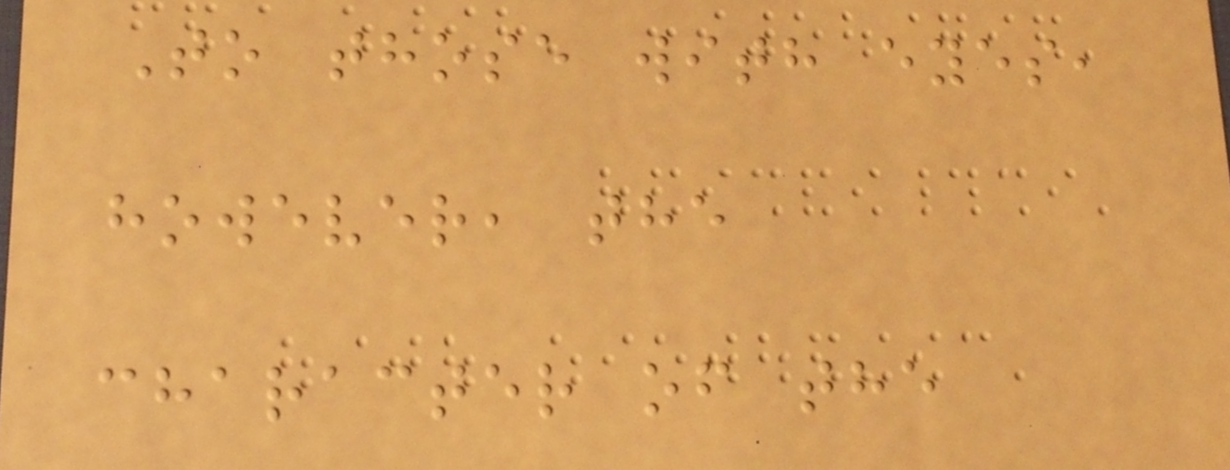To those with eyes,
however, the
character of the
